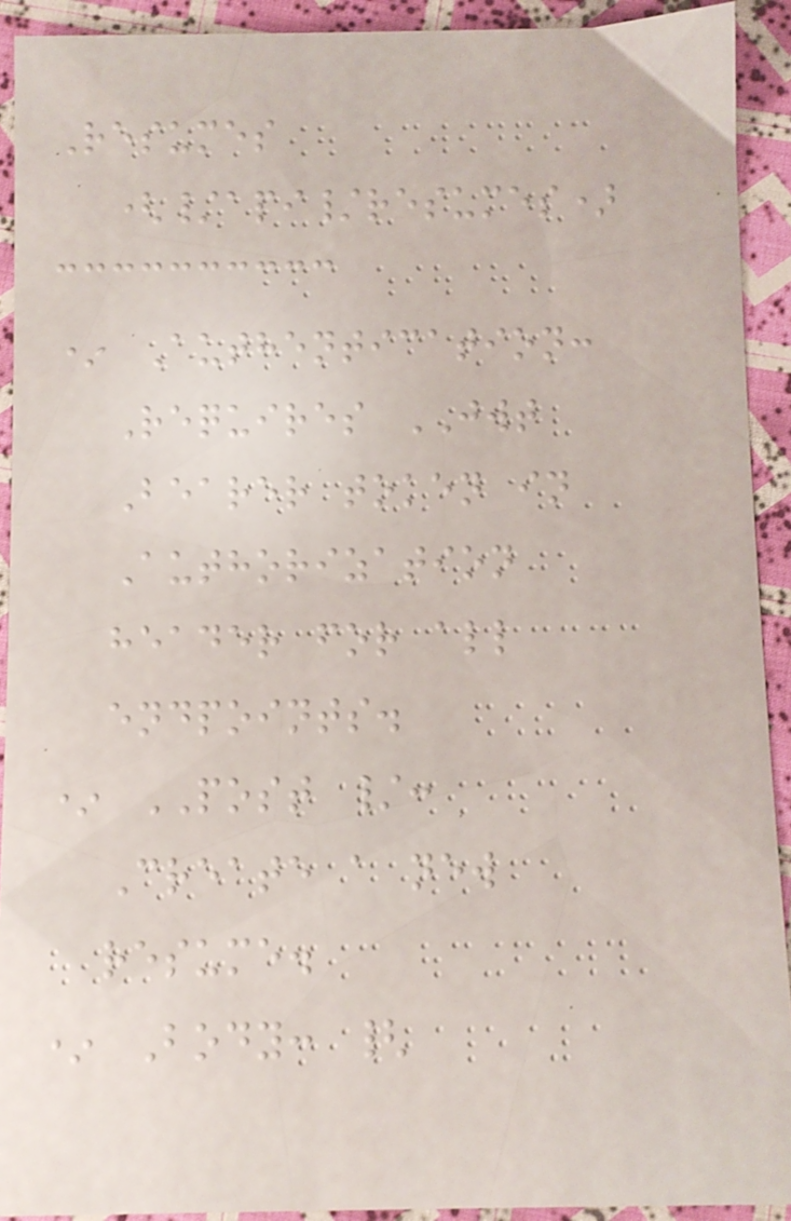Resumes
(/api/resumes)
* Authentication:
Requires JWT
Bearer token in
Authorization
header for all
endpoints.
* POST /:
Create a new
resume.
* Body: {
